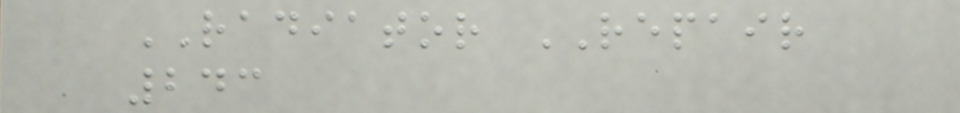RADIATOR REPAIR
243
